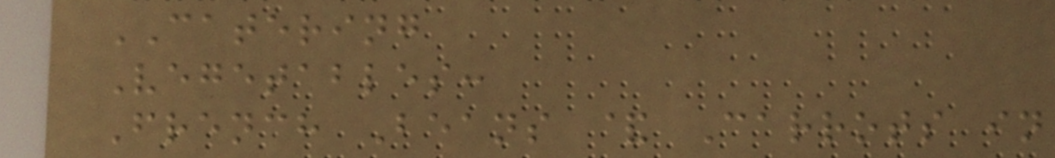CATERING
Vegetables:
French Beans & Carrots in
